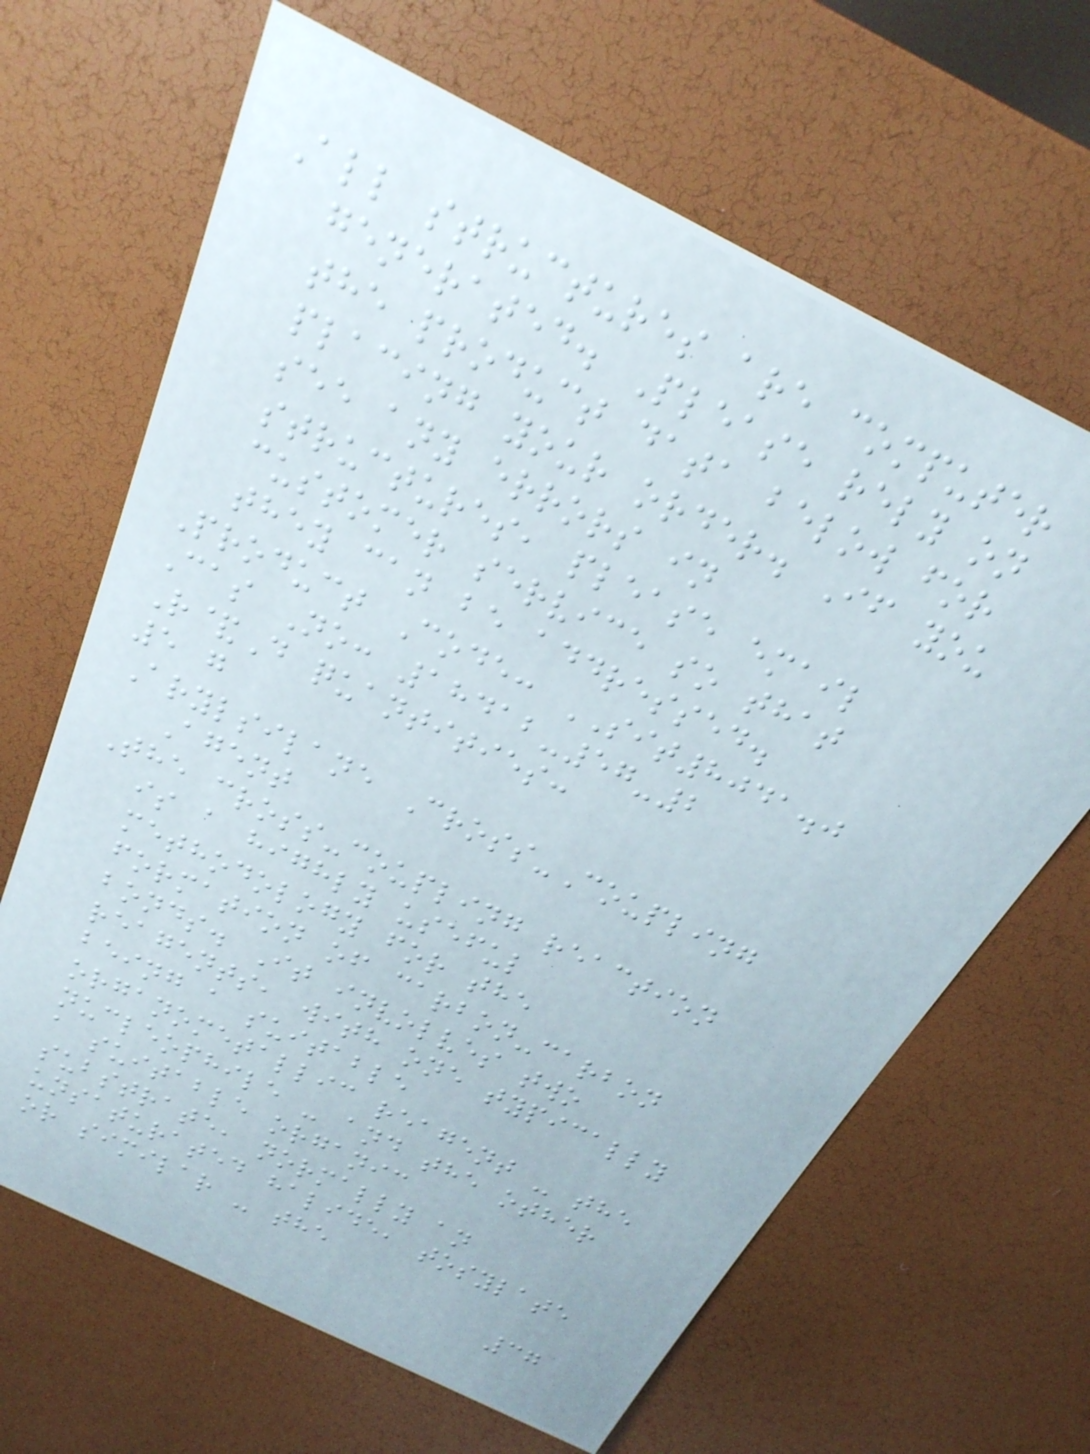All structures are computer
generated. Please rely on
the product data below for
placing your order. If you
see any errors in
structures, please email
customer service so that
they can be addressed.
Product Code: SIT8041.0
Cas No: 18412-57-2
R&D quantities:
5 g
Arylsilane Cross-Coupling
Agent
The cross-coupling reaction
is a highly useful
methodology for the
formation of carbon-carbon
bonds. It involves two
reagents, with one typically
being a suitable
organometallic reagent - the
nucleophile - and the other
a suitable organic
substrate, normally an
unsaturated halide, tosylate
or similar - the
37
